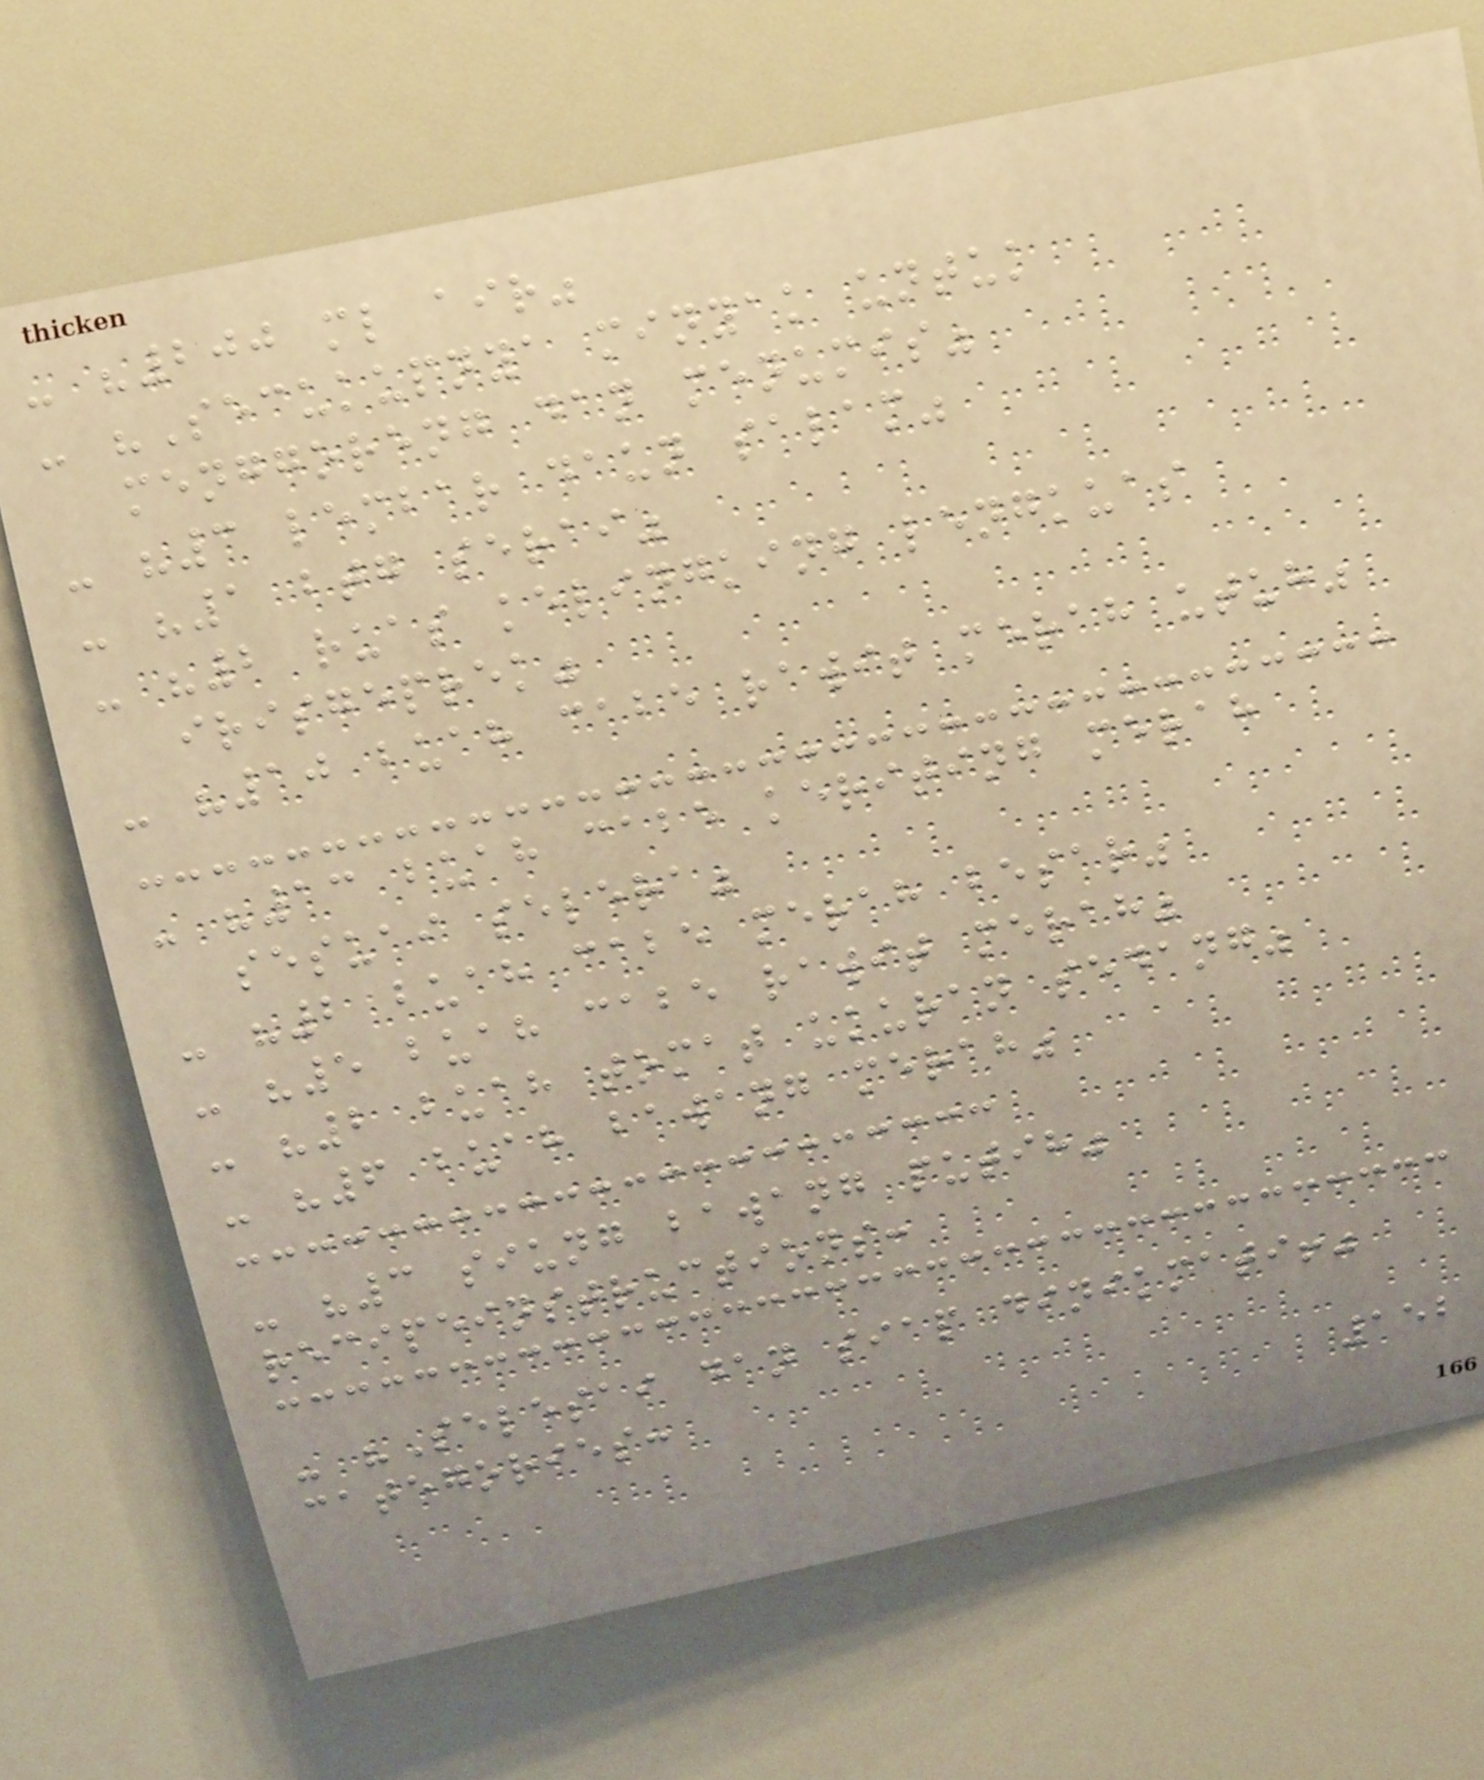- "200 ml air"
- "Secukupnya minyak untuk
menggoreng dan menumis"
- "3 lembar daun salam"
- "1 btg serai"
- "2 ruas kelingking lengkuas
irisgeprek"
- "10 buah cabe rawit merah utuh"
- "13 buah cabe keriting merah
sesuai selera"
- "2 buah cabe merah besar"
- "5 buah cabe rawit merah"
- "2 buah tomat ukuran sedang"
- "6 buah bawang merah"
- "3 siung bawang putih"
recipeinstructions:
- "Selesai dan siap dinikmati!"
categories:
152
